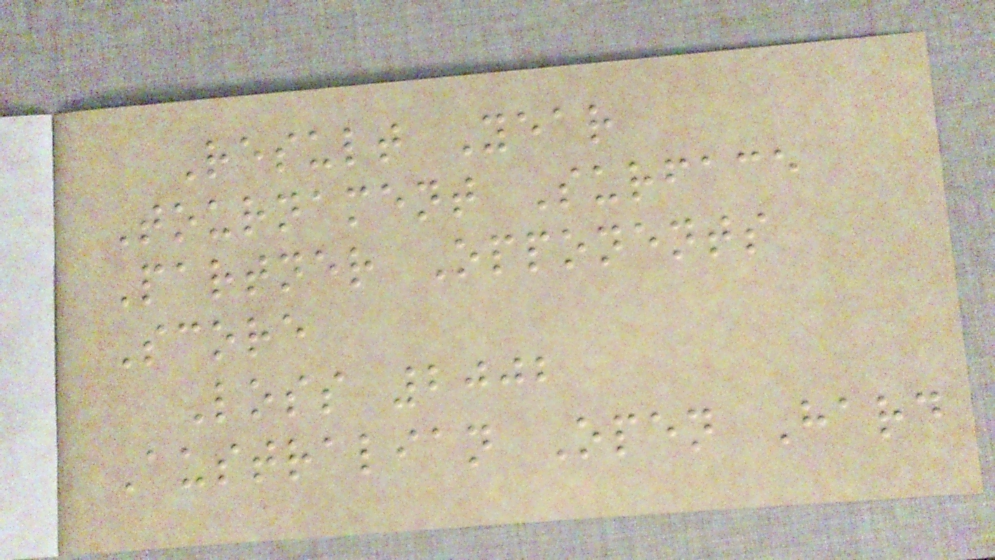Result Year
Tournament Surface
Partner Opponents
Score
Loss 2002
Australian Open Hard
